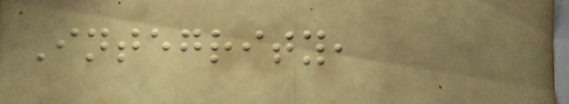Integrity,
